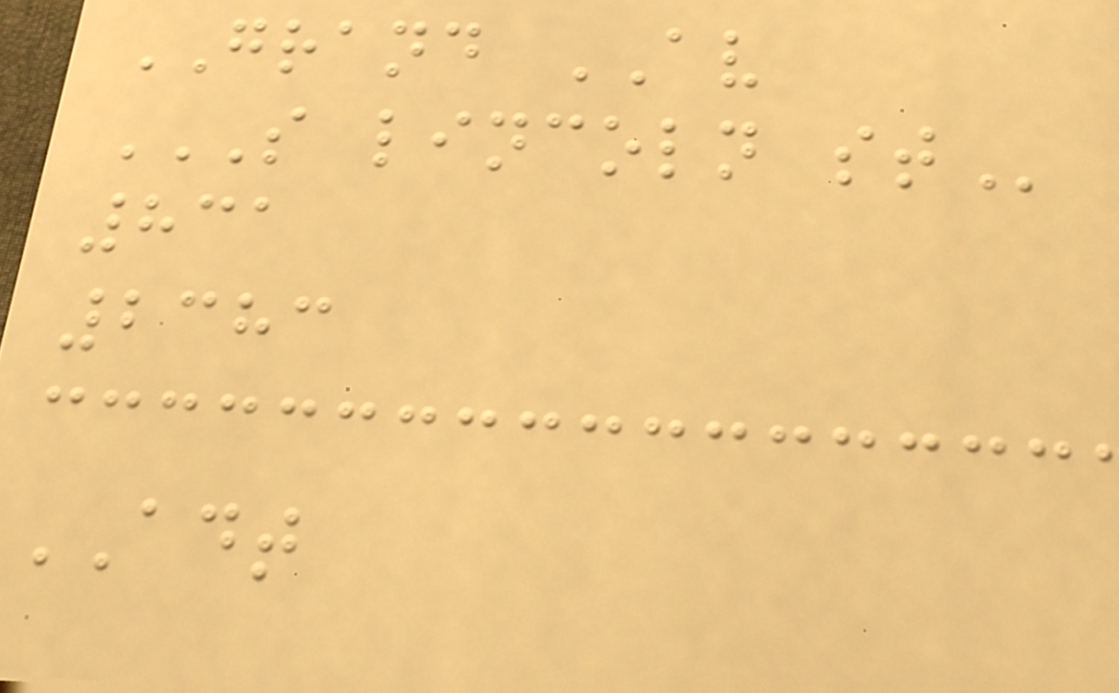GRAND AV
S LINCOLN ST
831
2383
ADT
